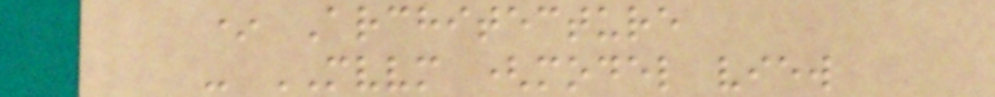* Architecture
- MVVM (model view
